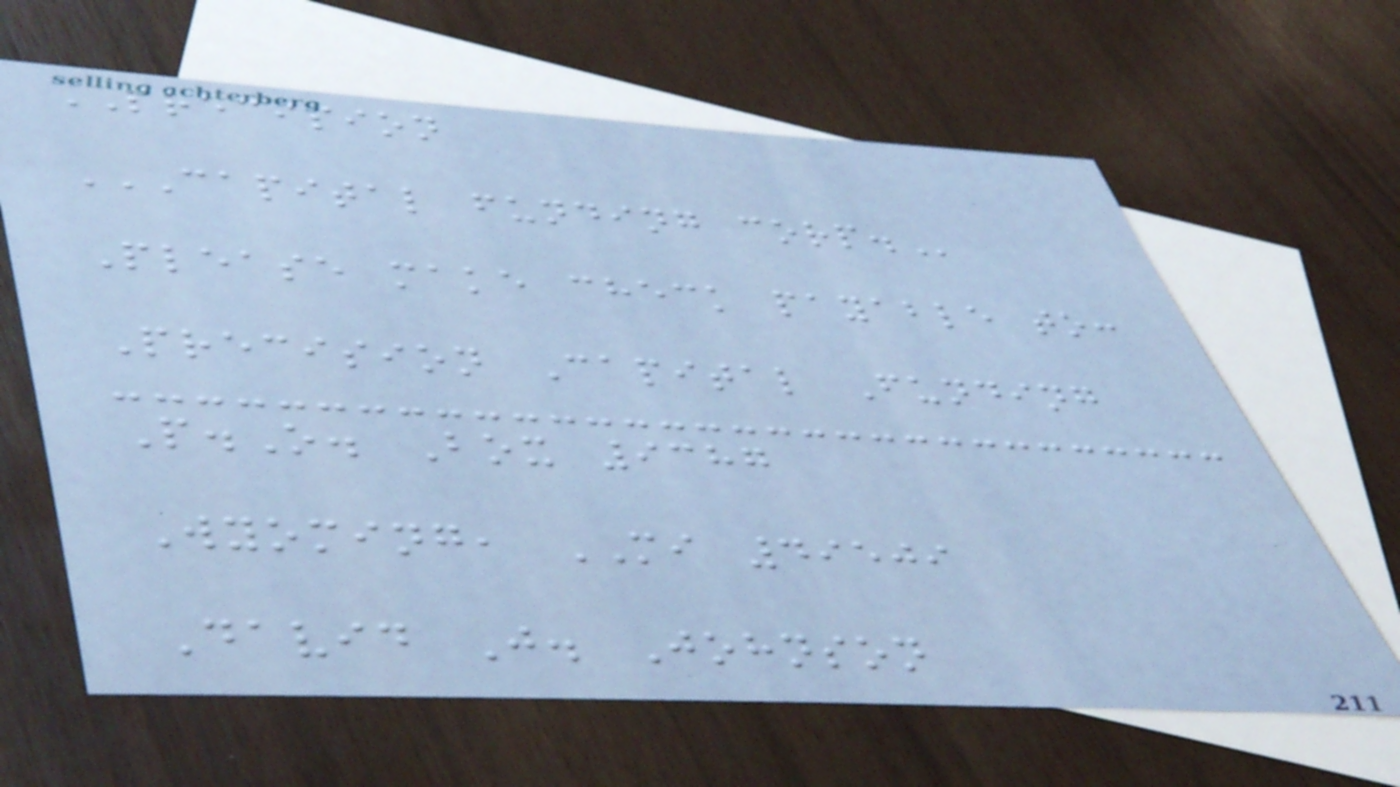PRECISION
CAPITAL FUNDING CORP.
Please make check payable to:
Precision Capital Funding
P.O. Box 9387
Wyoming, MI 49509
David J. Johnson
